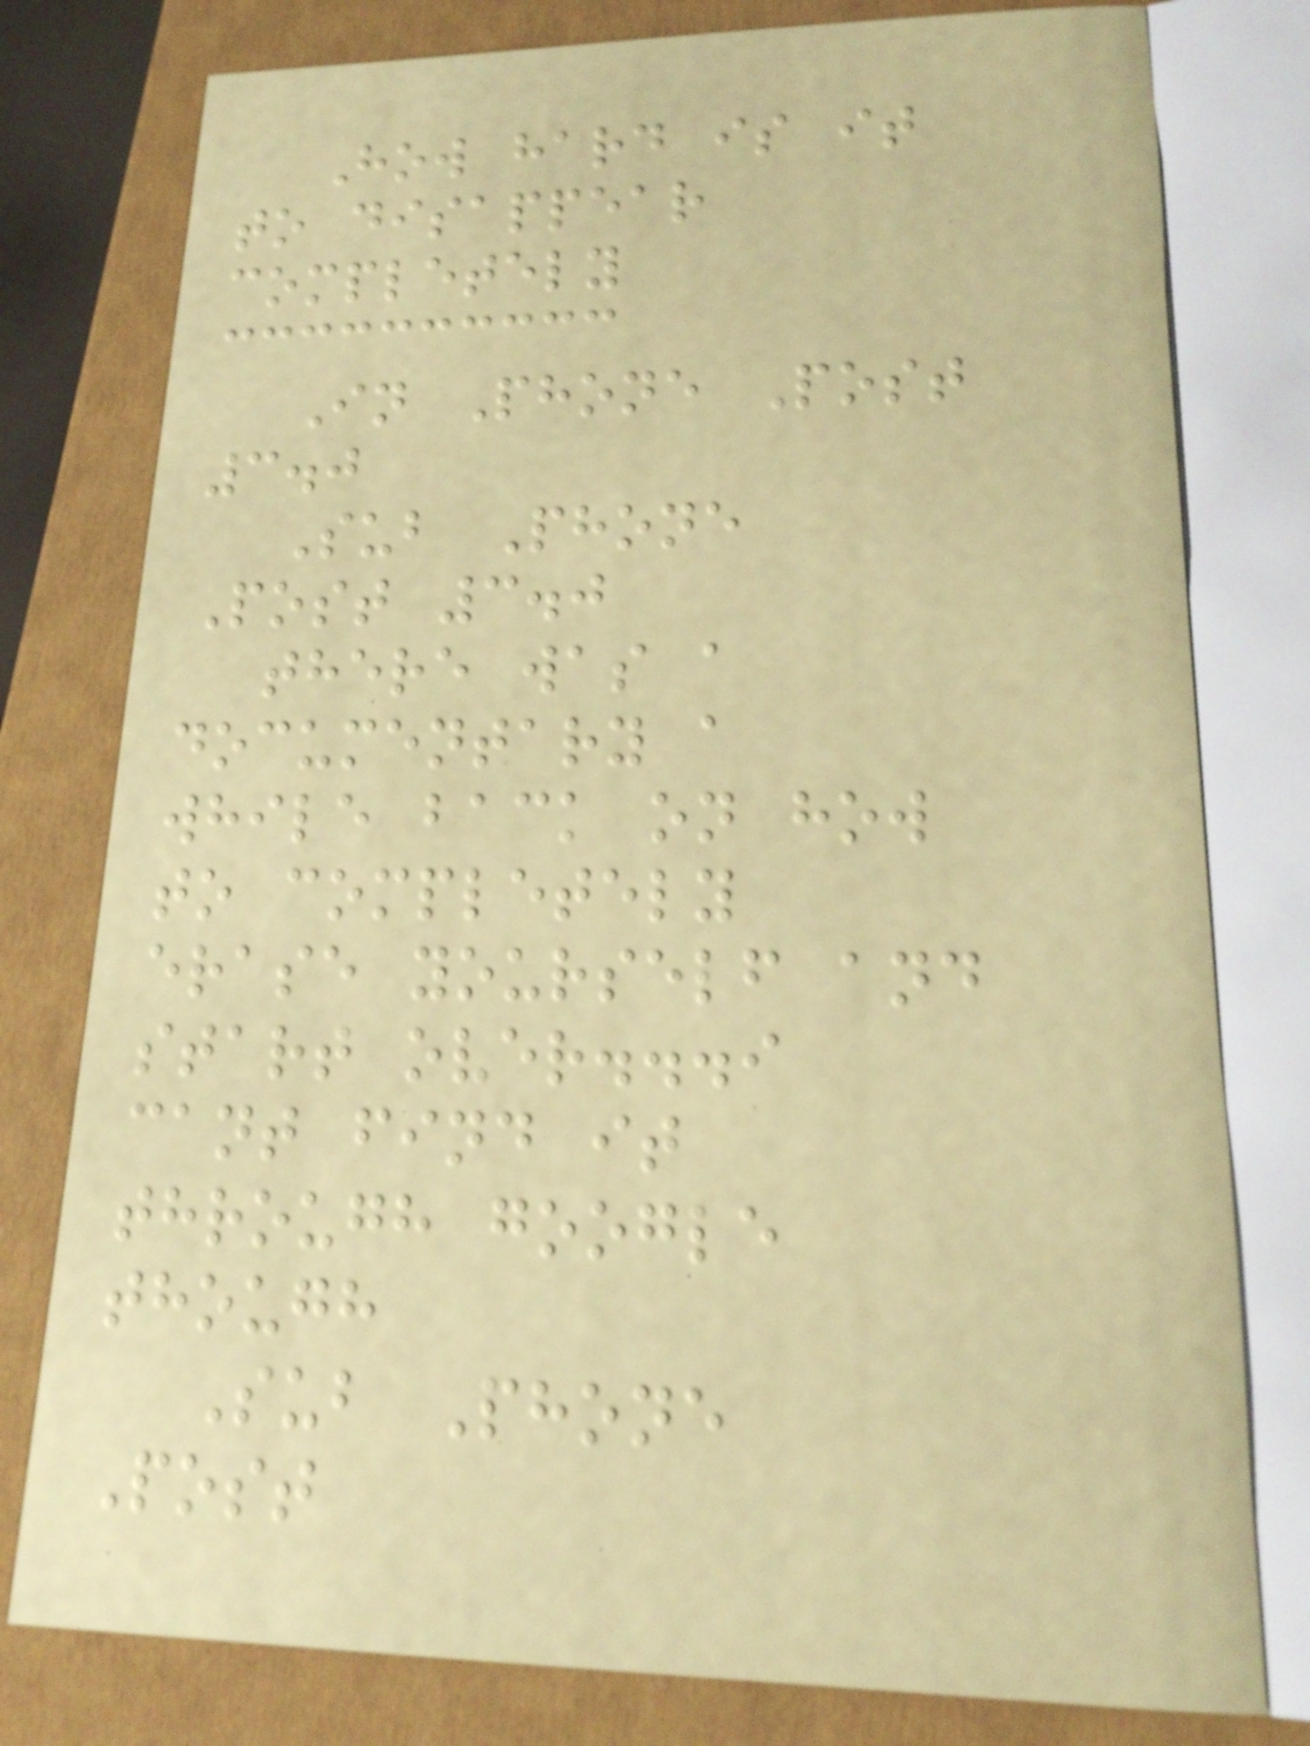How hard is it
to disappear
completely
In Phone Post
3.0
Sub Phone
Post 3.0
there was a
documentary a
while back on how
to completely
erase yourself and
start over...i
cant find it
through google
though
Sub Phone
Post
